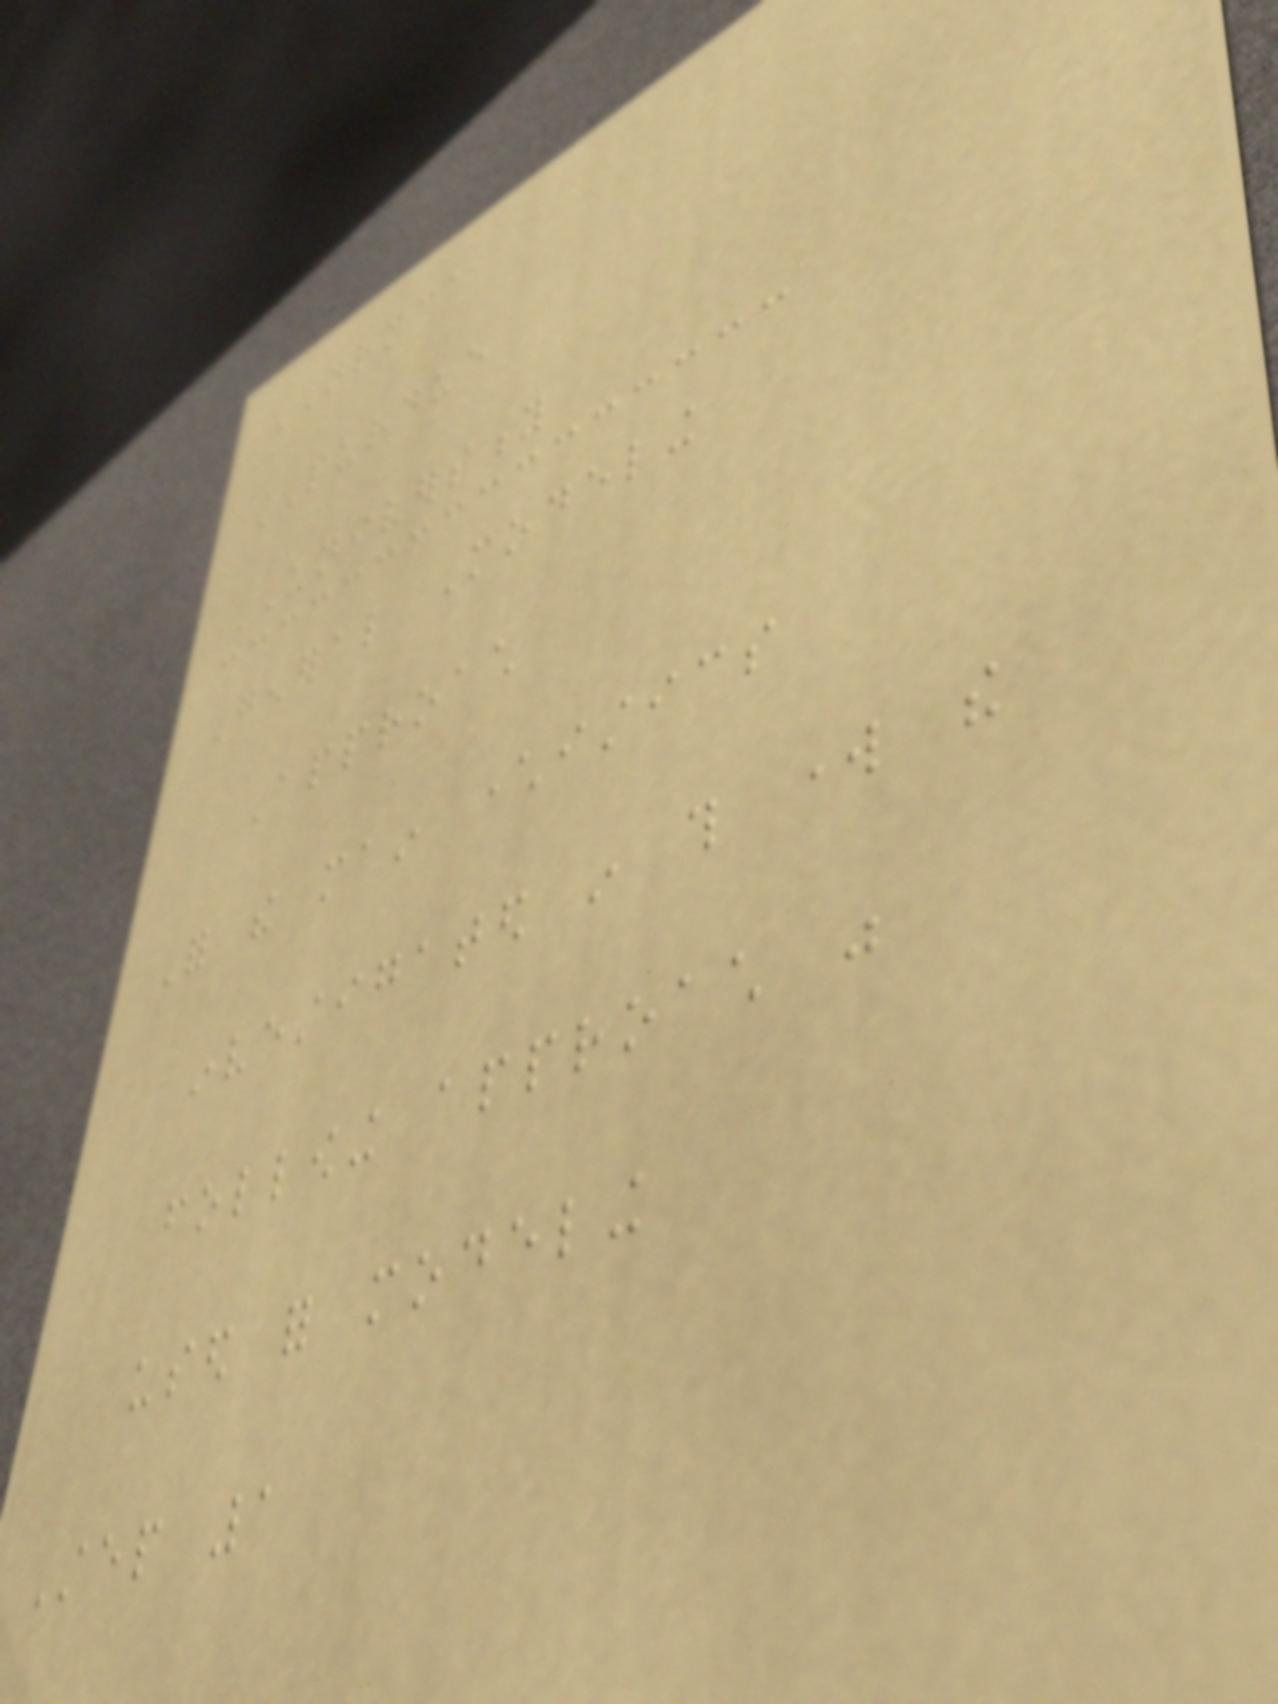NRMCA
PURDUE
UNIVERSITY
General Modeling
Approach
For the main characteristics
investigated in this work the
following approach was
used for modeling
Step 1
